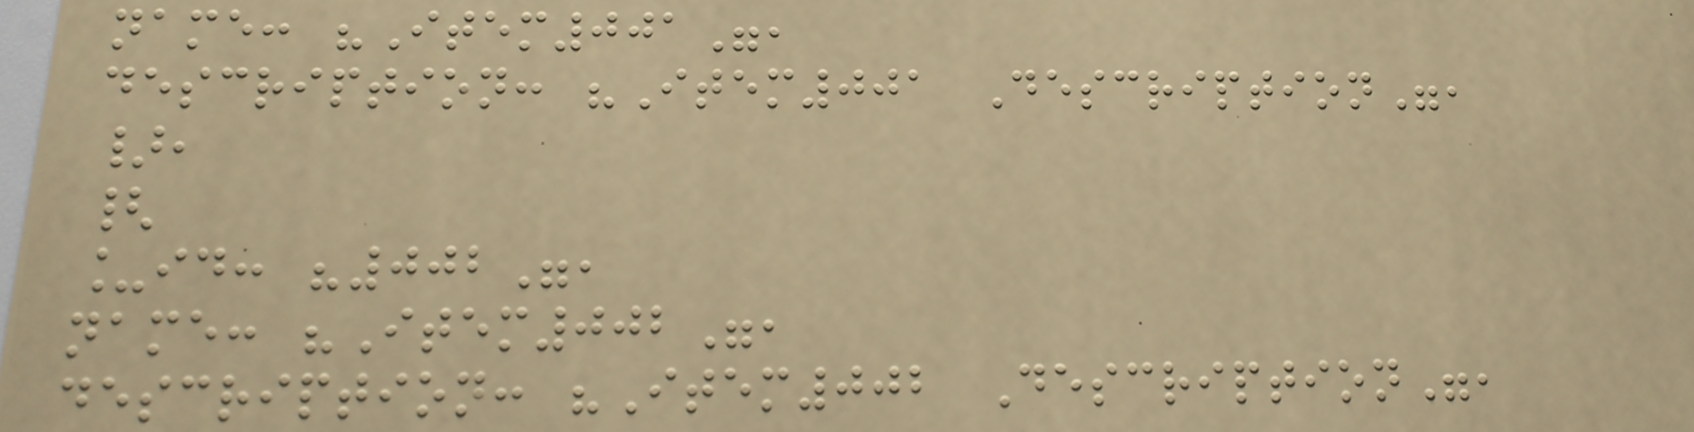name: "Item001",
description: "Item001 Description",
},
{
_id: "002",
name: "Item002",
description: "Item002 Description",
